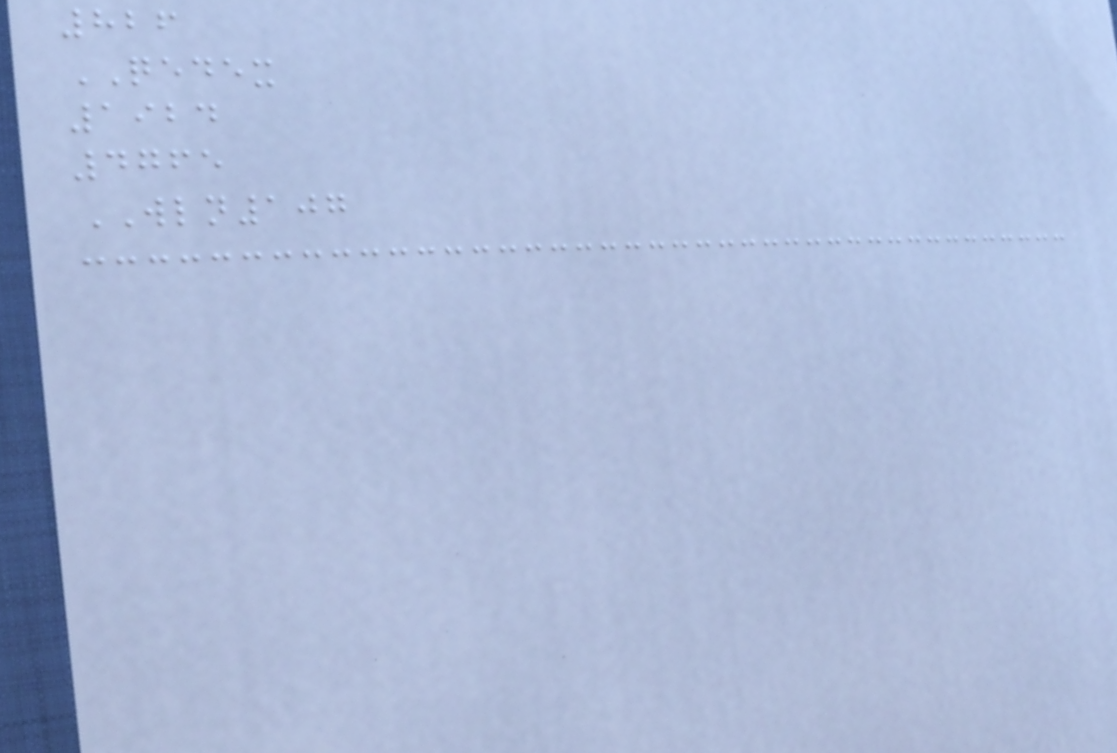826
QEDEX
1924
4765
WLN107
